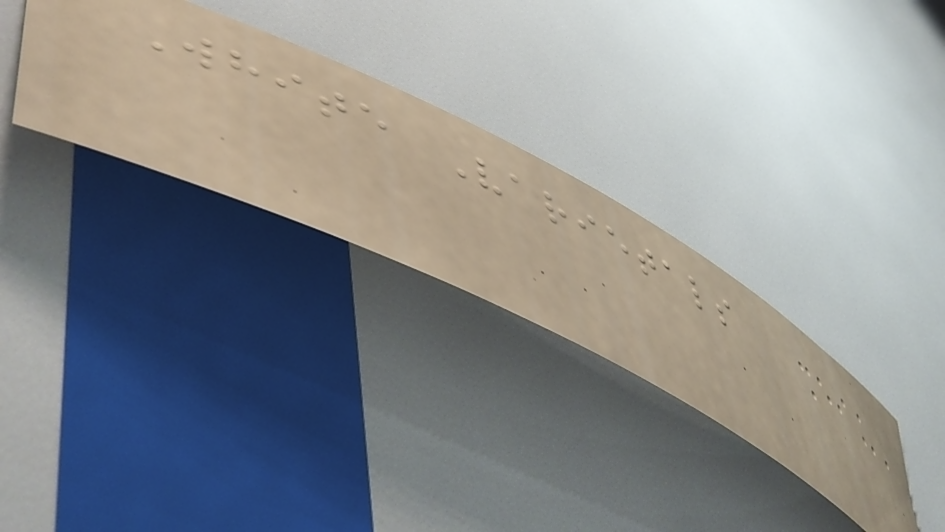White Varietals
